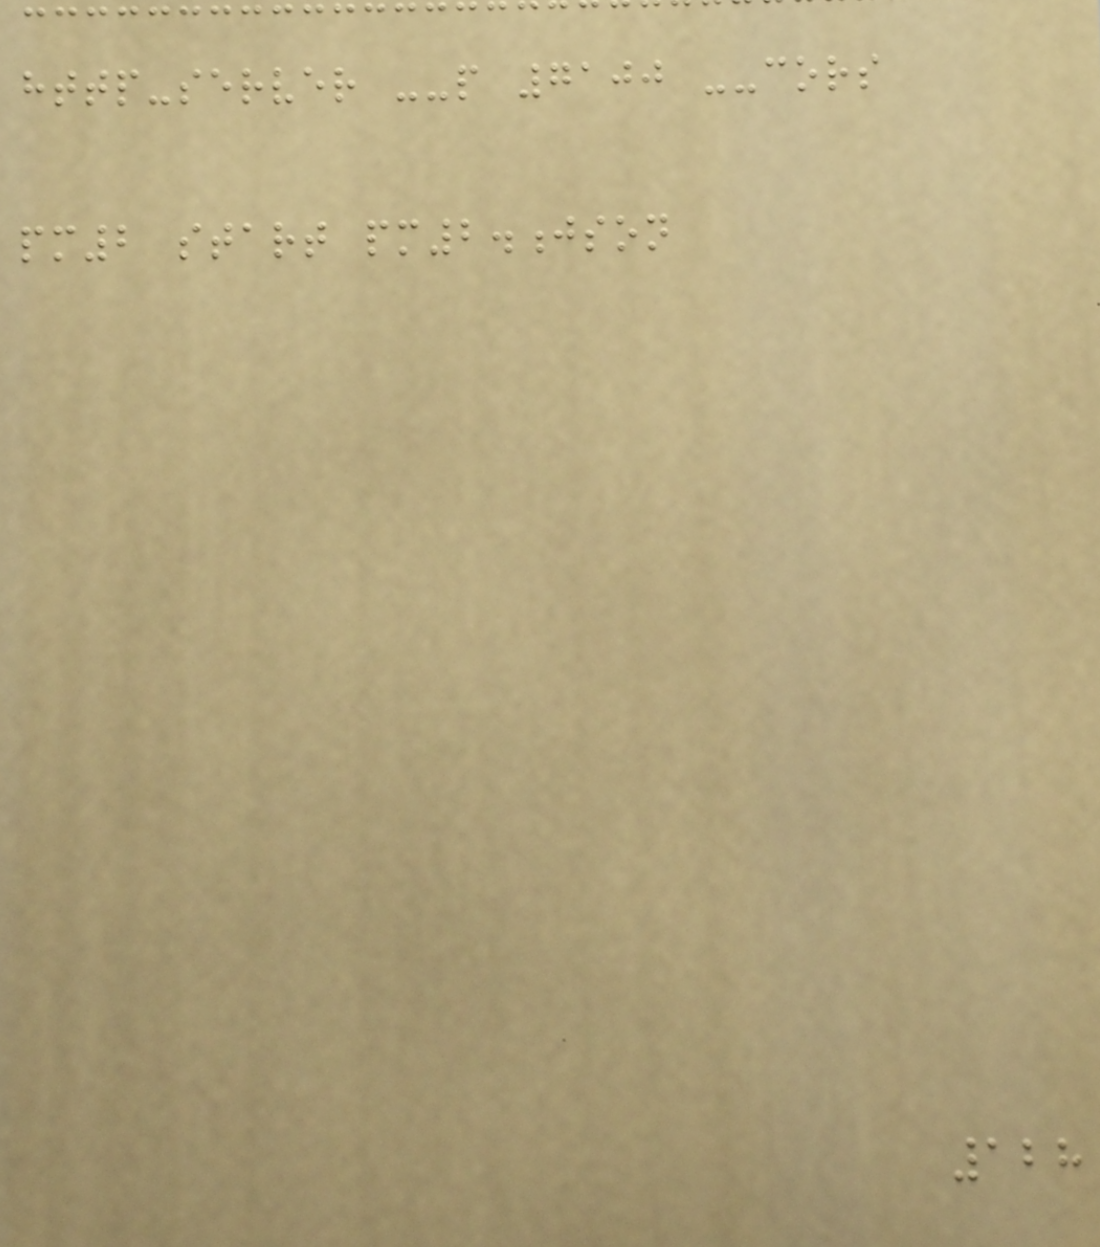http-server --p 7100 --cors
pm2 start pm2.json
128
